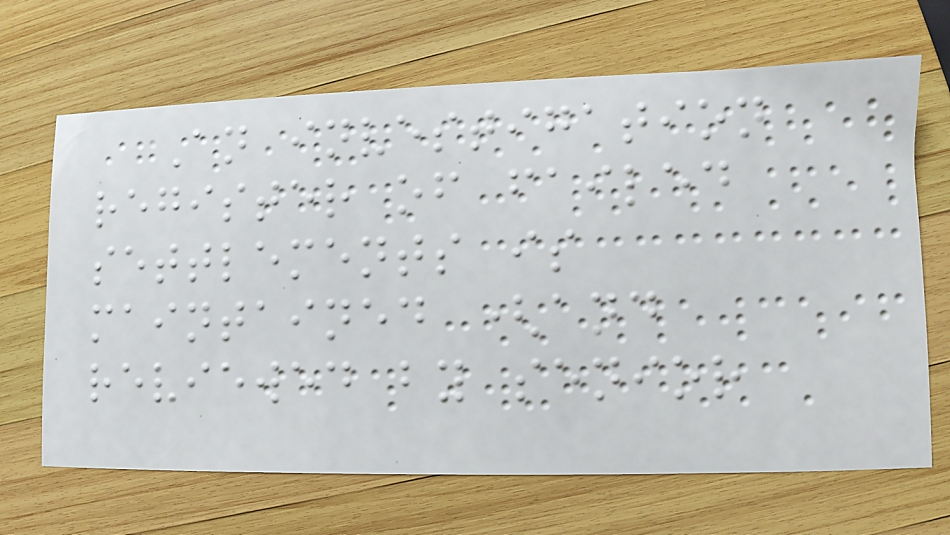An investigation
register of failed
settlements is
maintained (and
reviewed by senior
